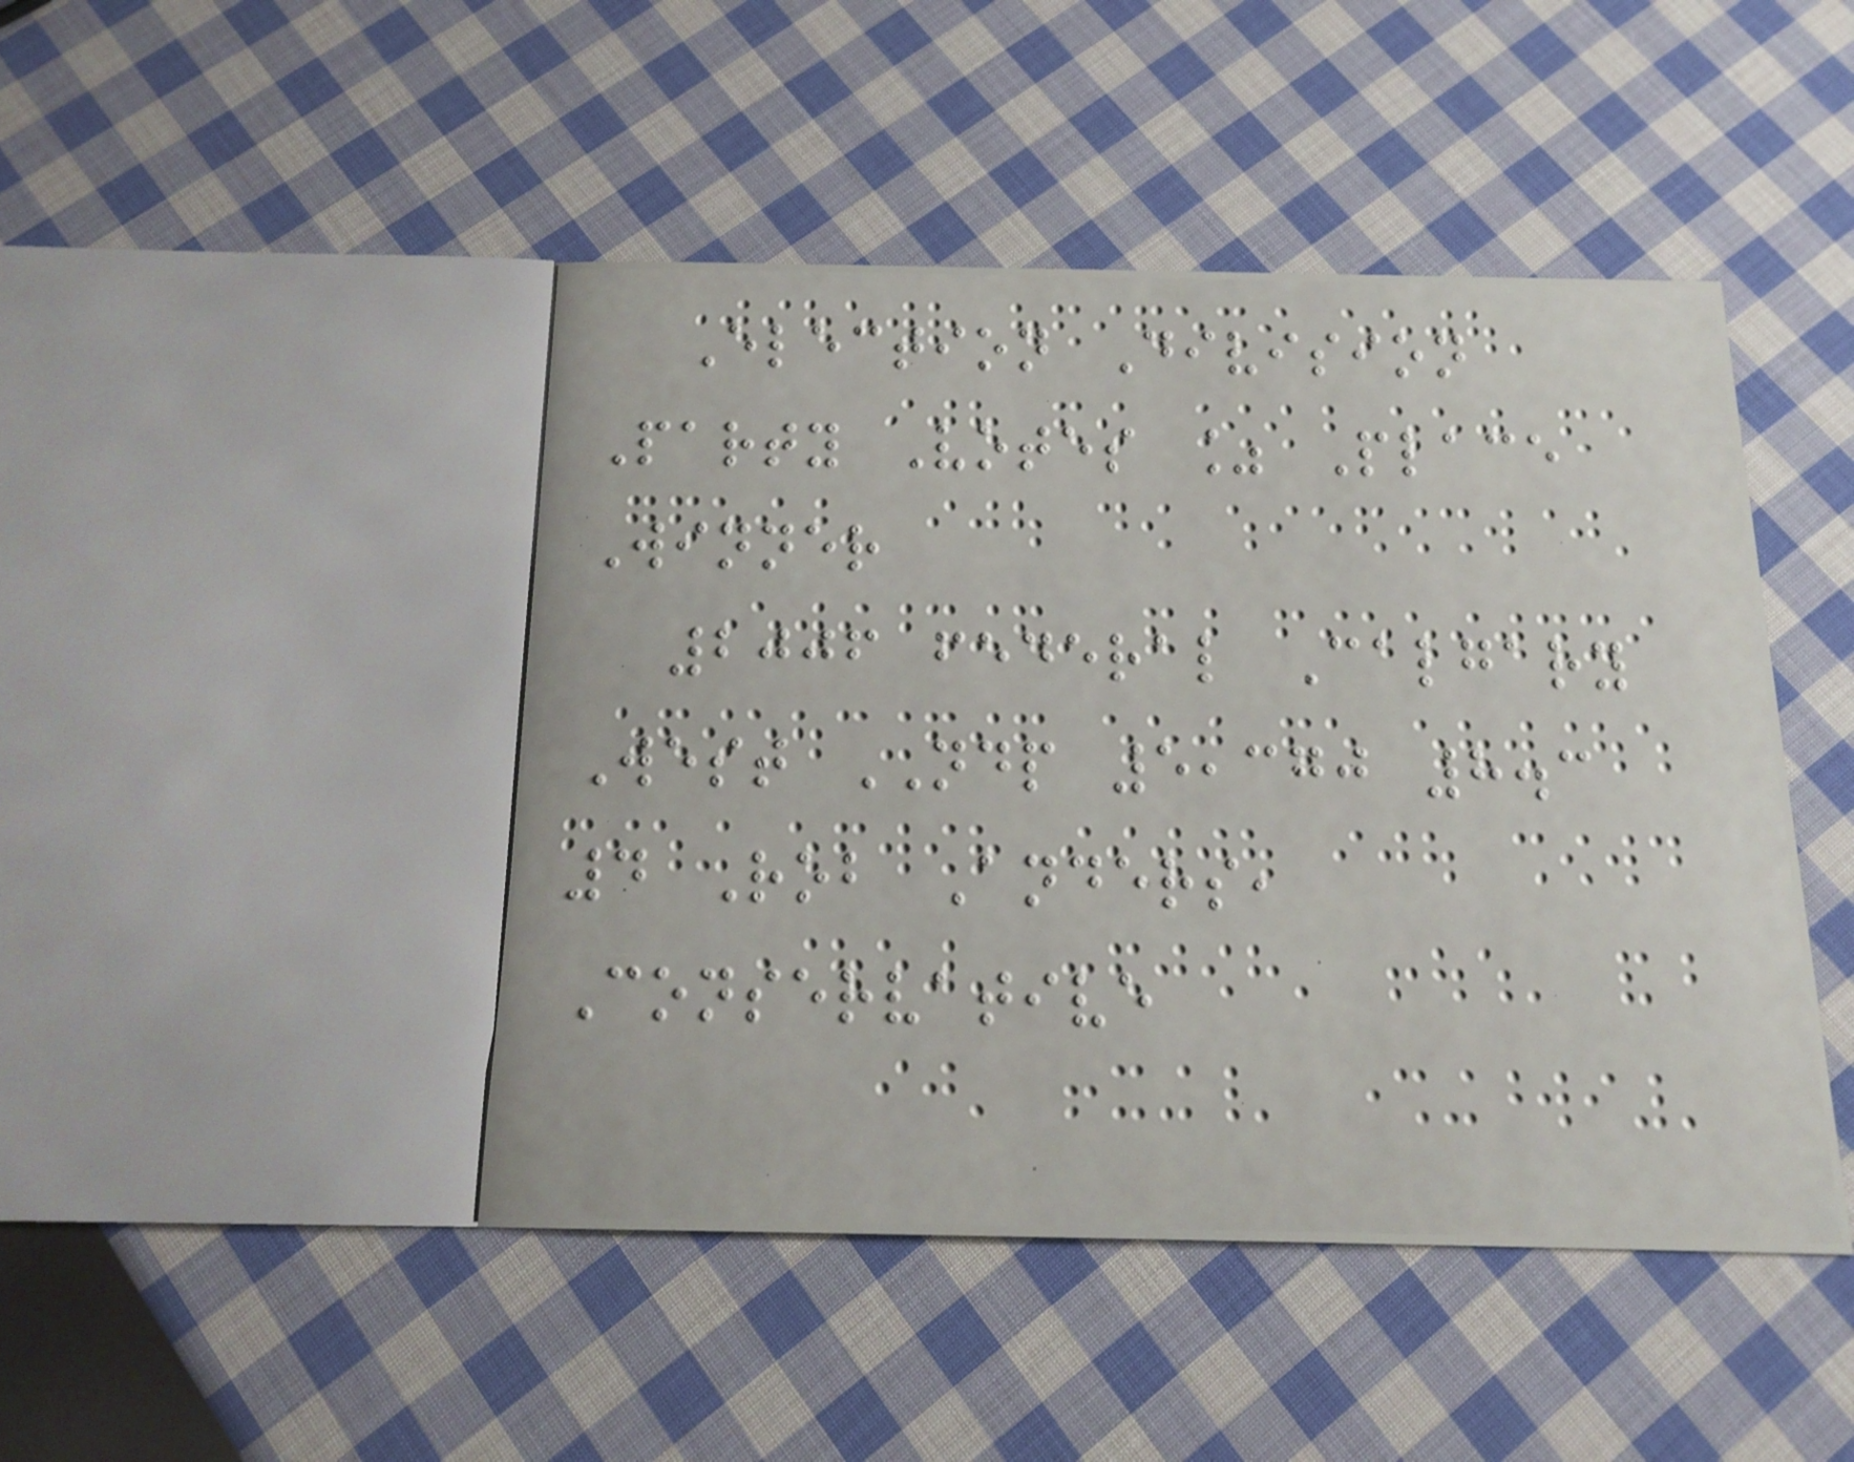Election Division
Party Votes % Place
Winner
2006 federal Calgary
West NDP 5,370 8.3
4 Rob Anders,
Conservative
